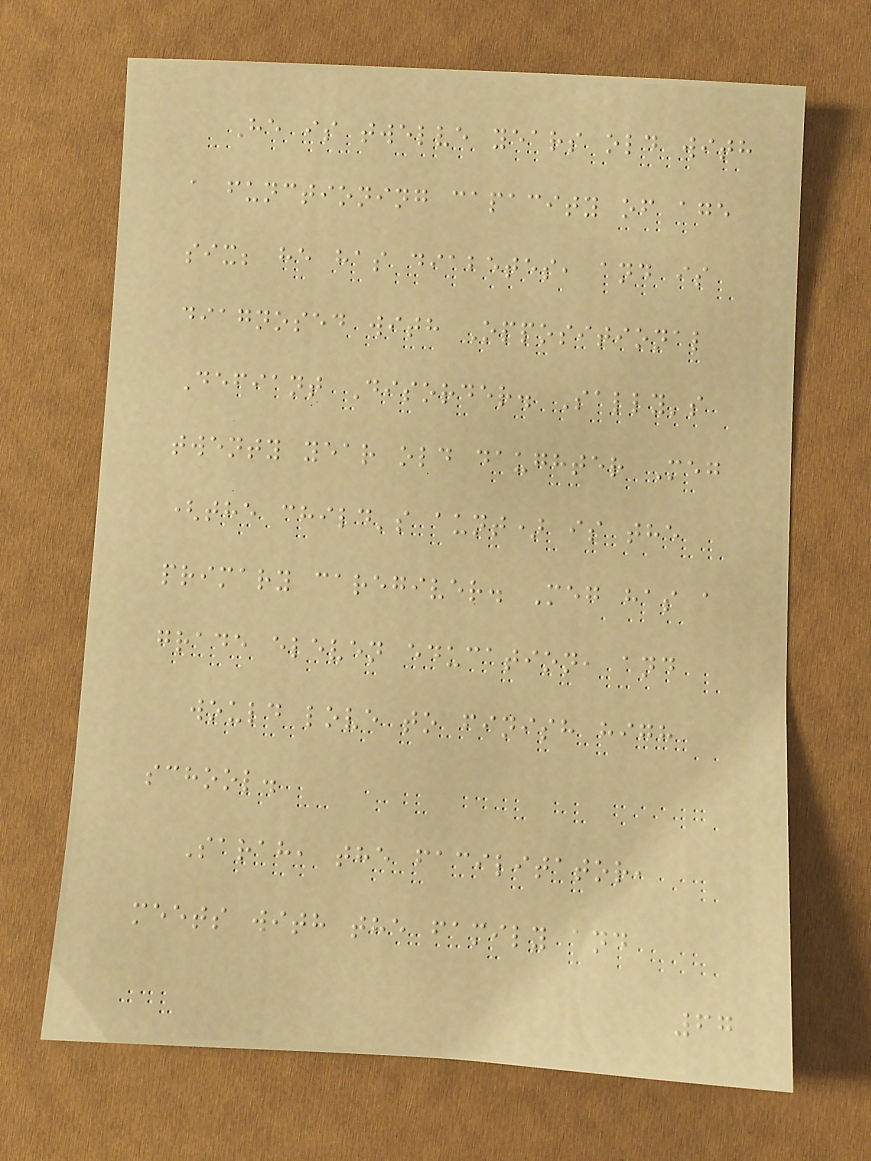He is twelve years old with
a functioning capacity of age
six; he has diabetes, and is
diagnosed with Oppositional
Defiant Disorder. Sally's
twenty year old daughter Meg
(the child's aunt) is the
primary caregiver. Meg has a
grade eleven education, and
would love to finish high
school.
Sarah, the facilitator,
meets with the family and
67
